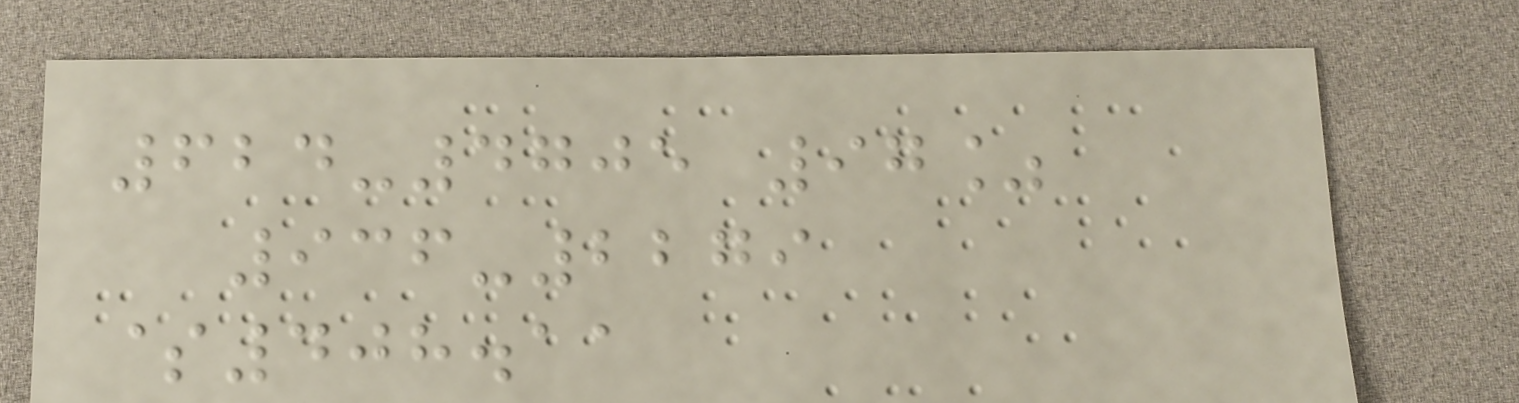624-4705 97%
936-2279
$408.11
